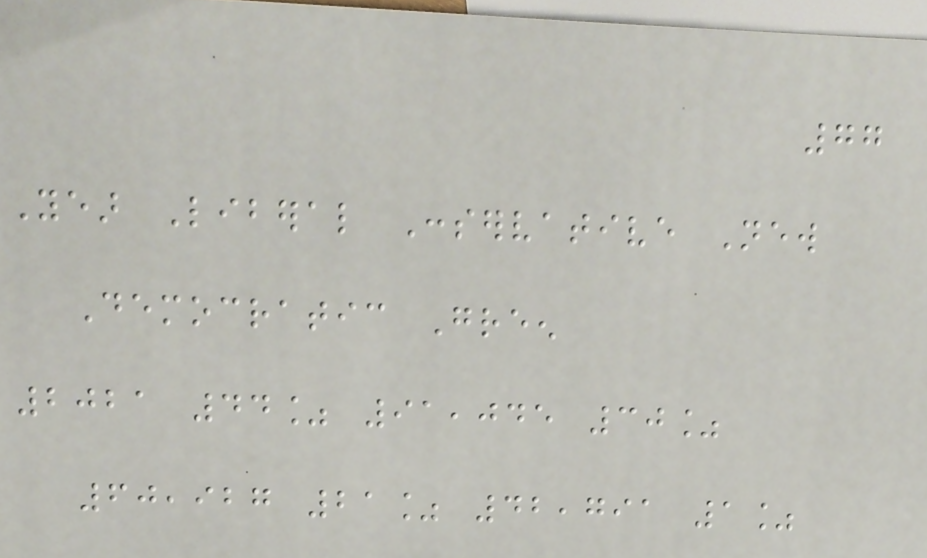77
Year Liberal Conservative New
Democratic Green
2021 44% 91,045 30%
60,927 21% 42,791 1%
